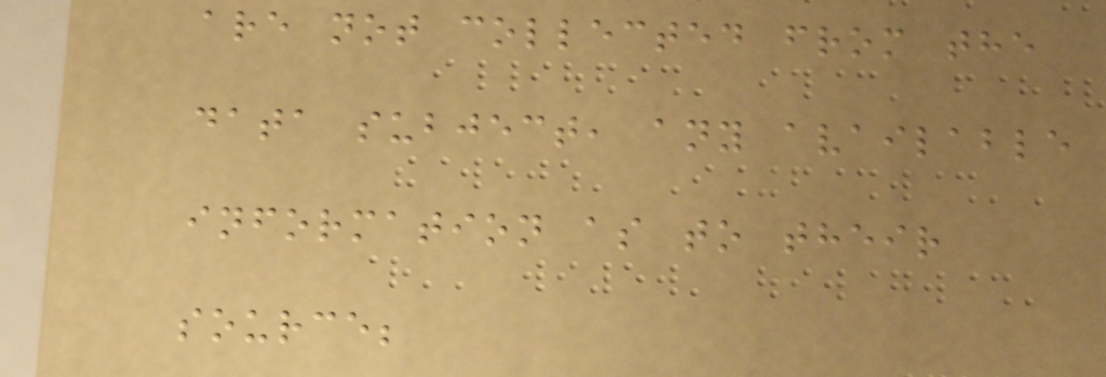are not collected from the
data subject, any available
information as to their
source;
